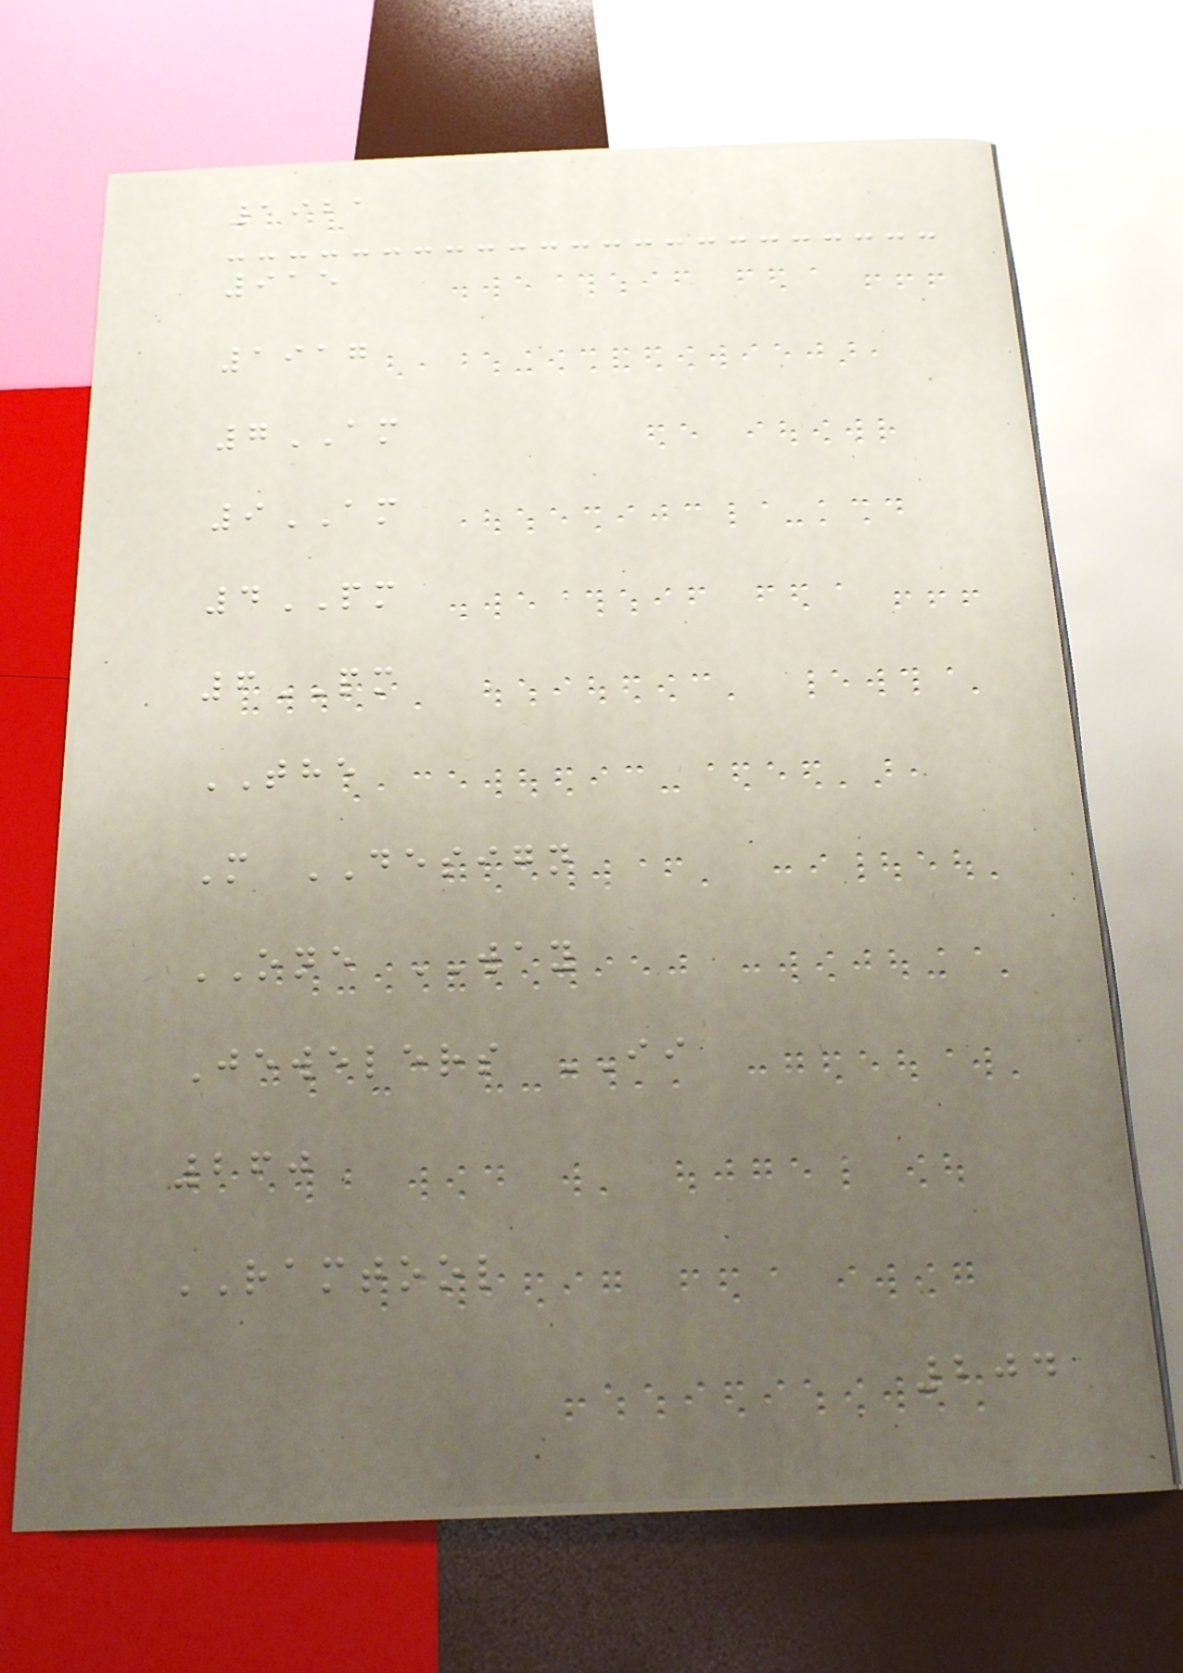1921
915
1917
7AM
9AM
4PM
6PM
THE
M DESIGN
ONE WAY
Jewelers II
260
RAMTOOL
204
